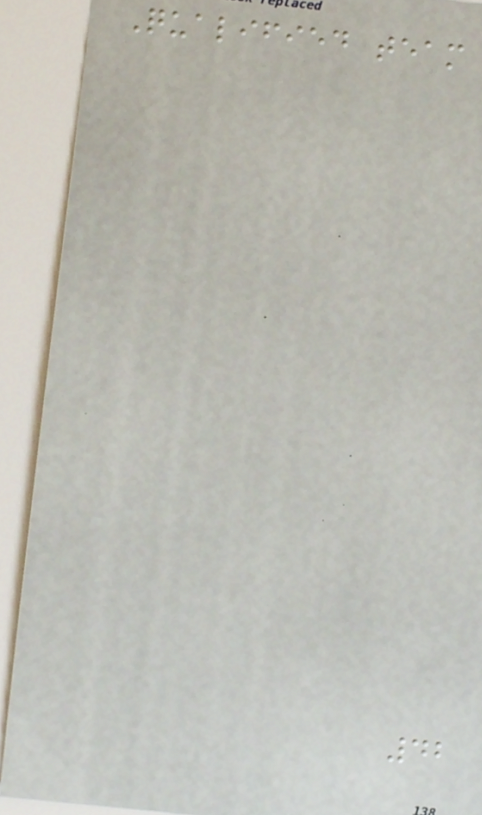Qualified team
42
